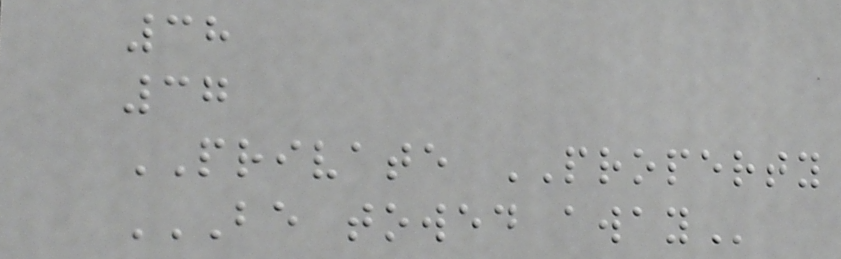38
37
PRIVATE PROPERTY
BE TOWED AWAY
